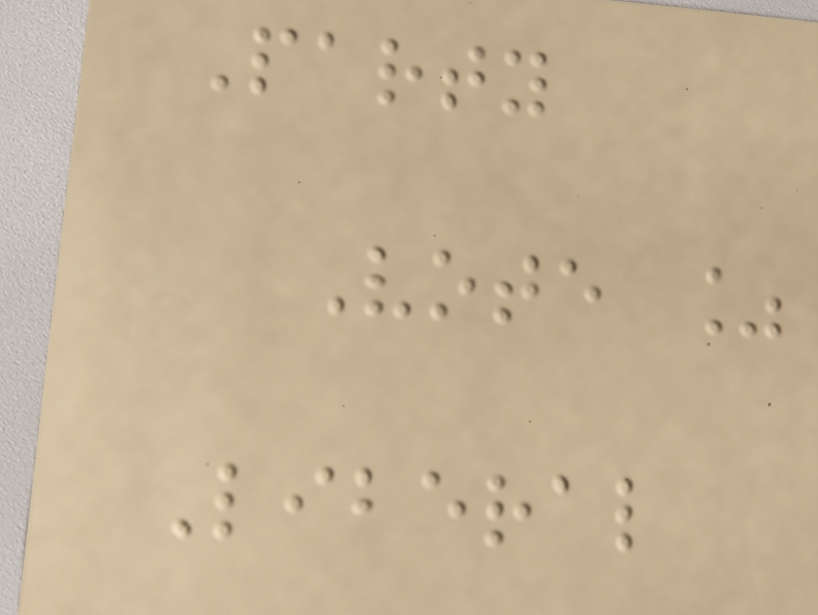Party
Vote %
Liberal
